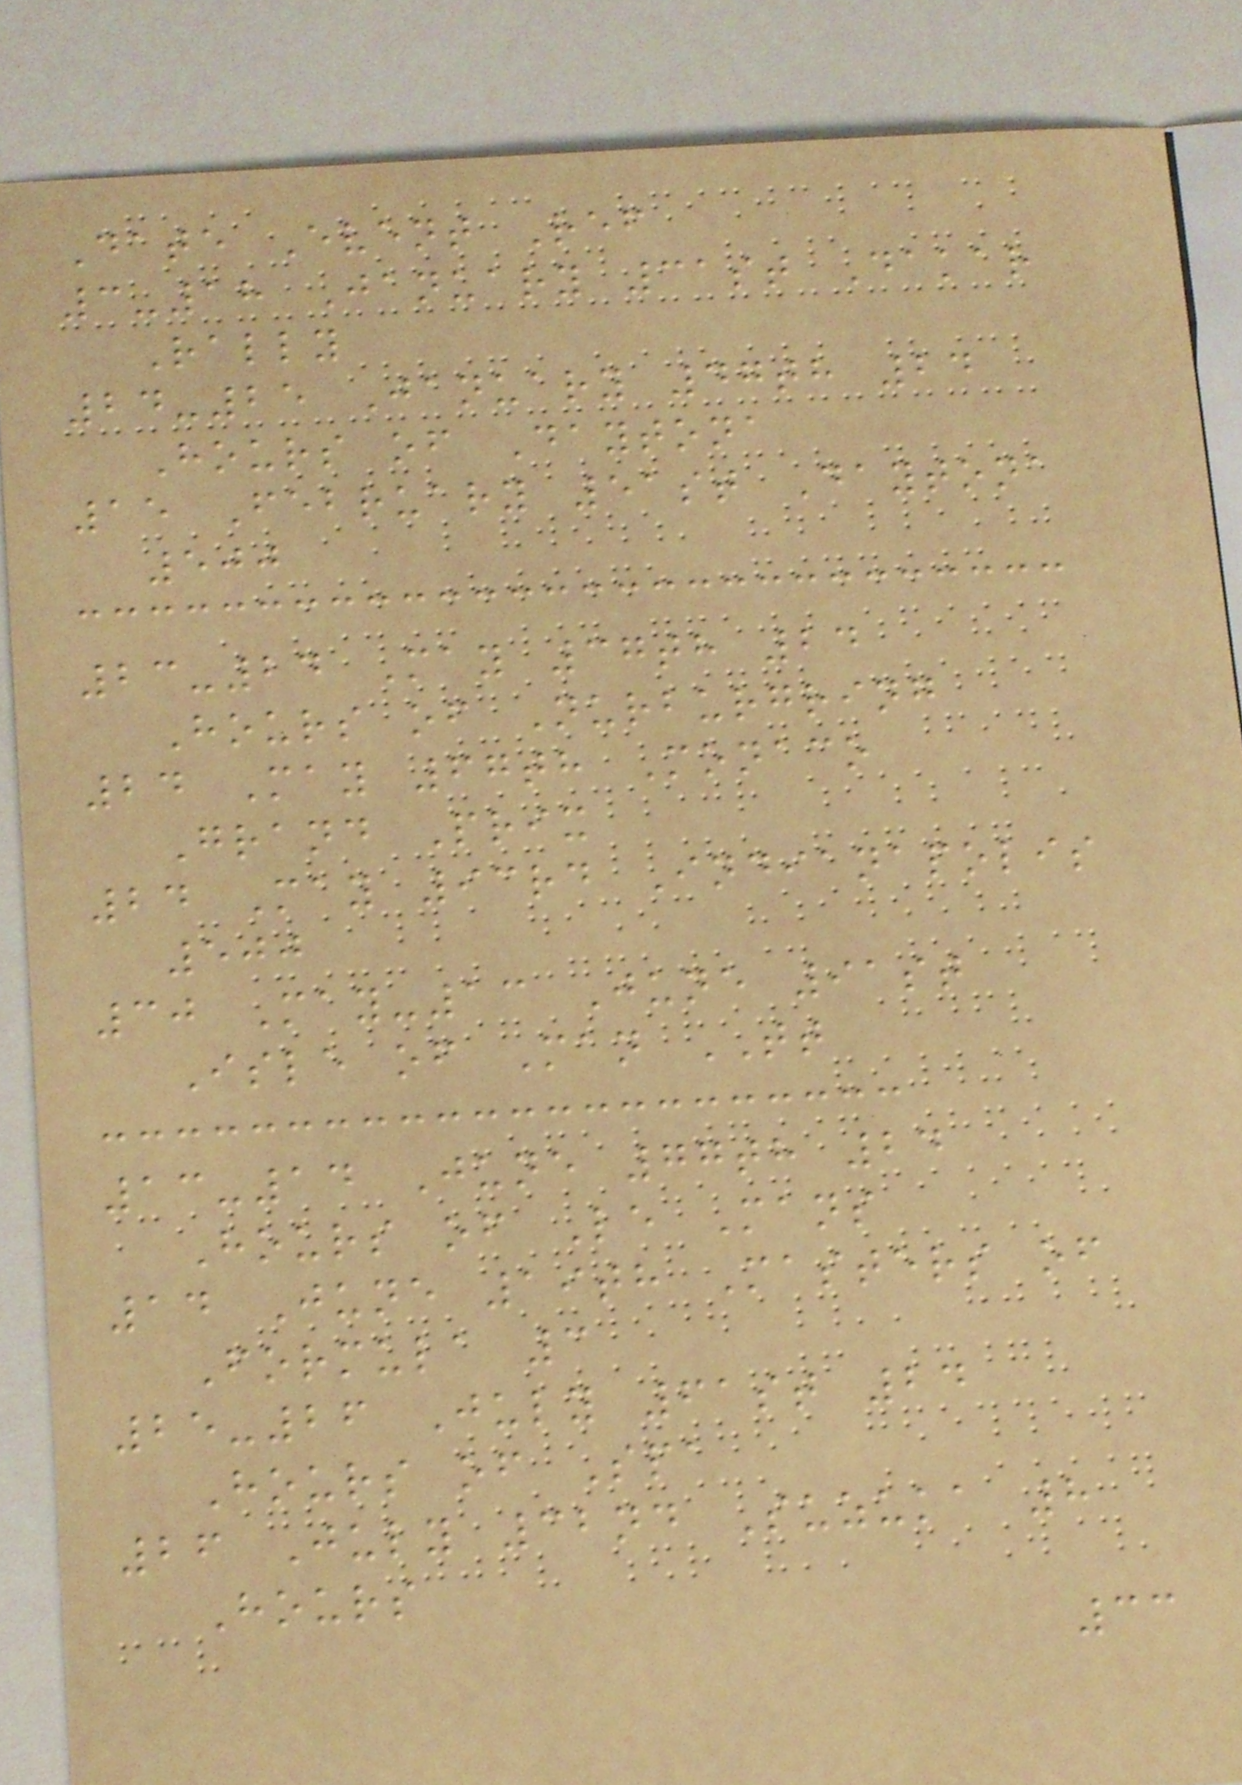Date Event Ref
3-18 January 31st Dakar
Rally
24-25 January 47th 24
Hours of Daytona
15 February 51st Daytona
500
23-24 May 37th 24
Hours of Nurburgring
24 May 67th Monaco
Grand Prix
24 May 93rd Indianapolis
500
30 May-13 June 91st
Isle of Man TT
13-14 June 77th 24
Hours of Le Mans
14 June 19th Masters of
Formula 3
25-26 July 61st 24
Hours of Spa
26 July 32nd Suzuka 8
Hours
33
